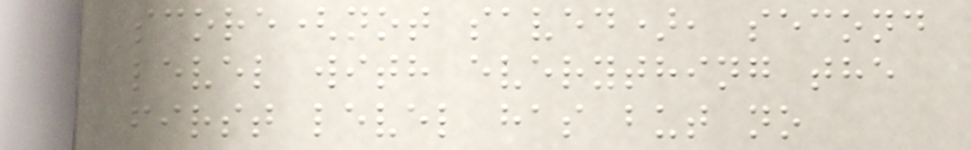score(not saved), second
level with everything the
first level has but no
